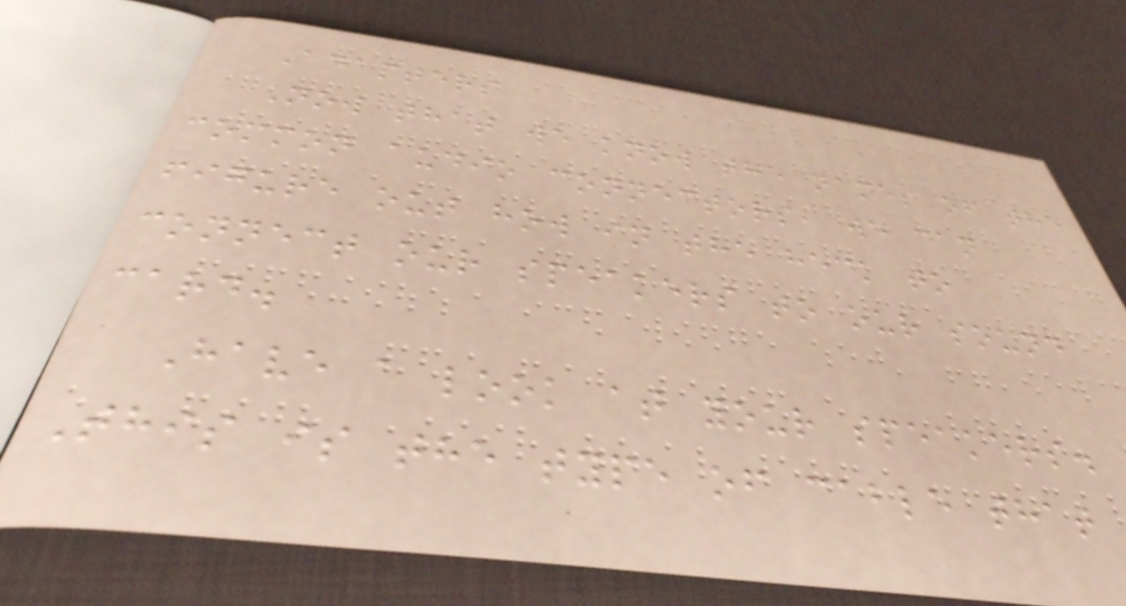Adapters
Now that we know the names of the
common audio connectors, we can
figure out how in the heck to
connect our speakers to our sound
card.
Have a look at your speakers.
This is the type of cable that
